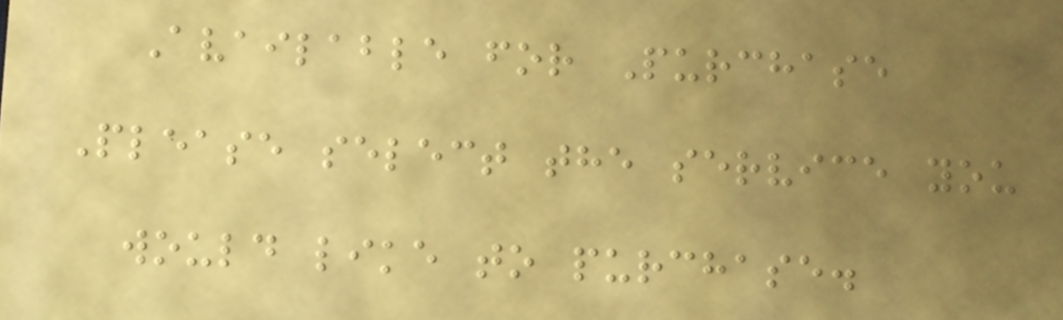Available for Purchase
Please select the service you
would like to purchase.
